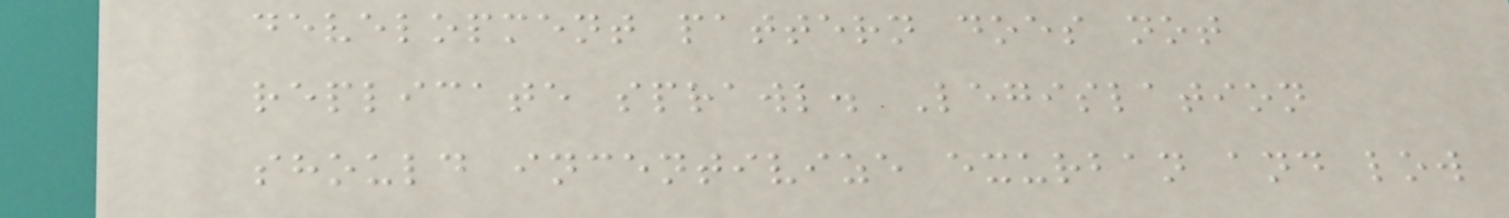development pattern does not
replicate sprawl. Legislation
should incentivize exurban and low
